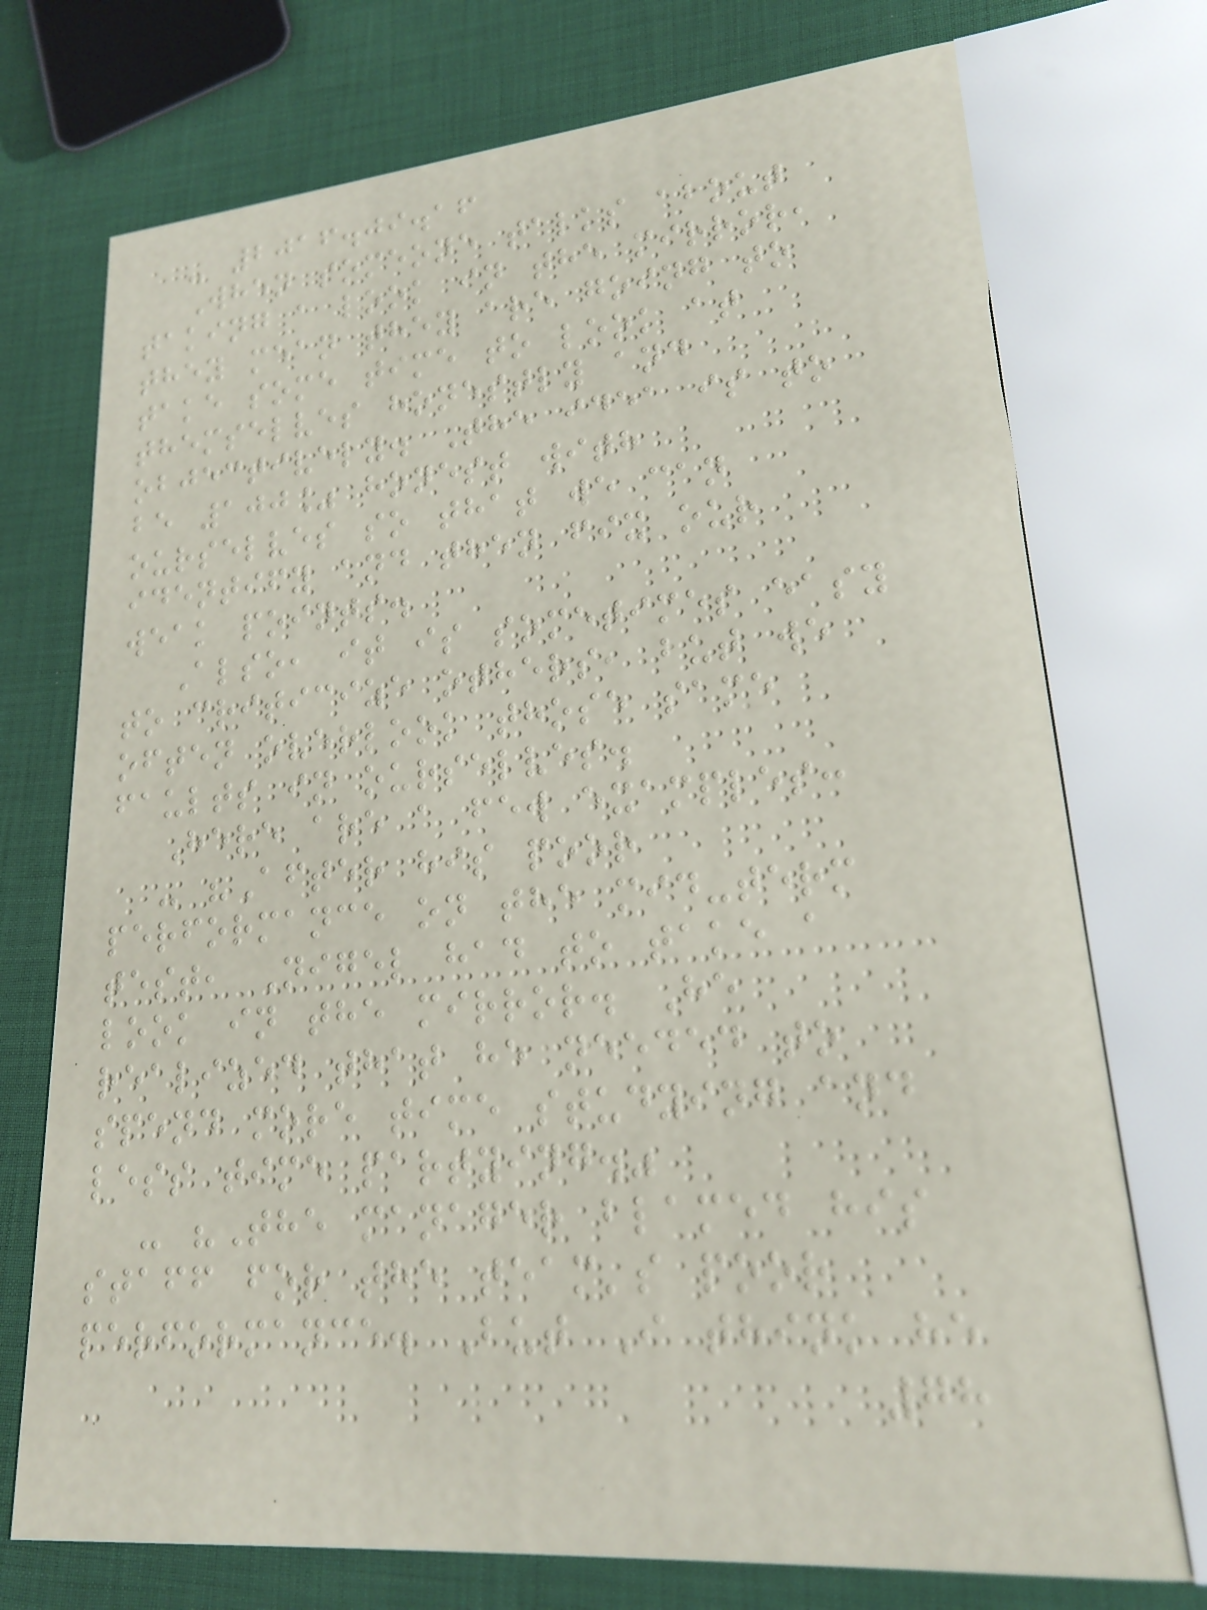- 2016.09.16
When someone talks about
taking a look in the mirror,
they mean they are going to
take some time to look at
themselves honestly and
objectively. The idea is to
be 100% honest with
ourselves so that we can
identify and then fix our
weak points.
Also, it is sometimes easy
to criticize others, but we
often overlook those same
faults in ourselves.
Here are a few examples:
- "After his poor
performance on the mid-term
test, Nigel had to take a
look in the mirror. He
realized that he needed to
spend more time studying and
less time partying."
- "The manager blamed his
staff for the team's poor
performance. But I think he
78
